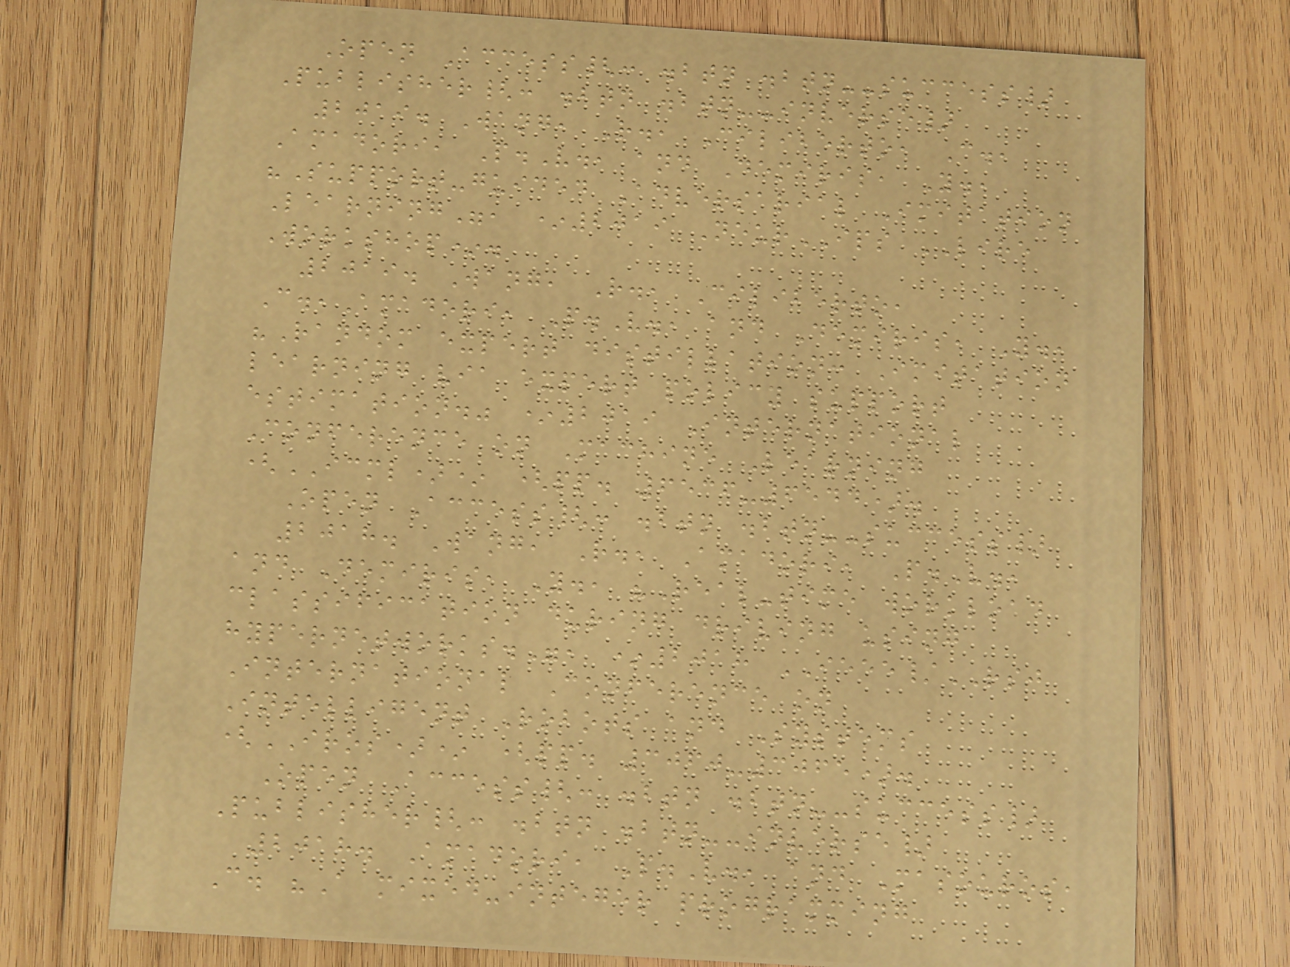Open Access{: .btn .btn--success}
Publisher{: .btn .btn--inverse}
2019. Wang, R., Ciliberto, C.,
Amadori, P.V., and Demiris, Y.,
"Support-guided Adversarial Imitation
Learning", *2019 NeurIPS LIRE
Workshop*.
2019. Wang, R., Ciliberto,
C.,Amadori, P.V., and Demiris, Y.,
"Random expert distillation: Imitation
learning via expert policy support
estimation." *2019 International
Conference on Machine Learning
(ICML)* (pp. 6536-6544).
Open Access{: .btn .btn--success}
2018. Wang, R., Amadori, P.V.,
and Demiris, Y., "Real-time workload
classification during driving using
hypernetworks.", *2018 IEEE/RSJ
International Conference on
Intelligent Robots and Systems
(IROS)* (pp. 3060-3065).
Open Access{: .btn .btn--success}
Publisher{: .btn .btn--inverse}
2018. Amadori, P.V., and Masouros,
C. "A mixed-integer programming
